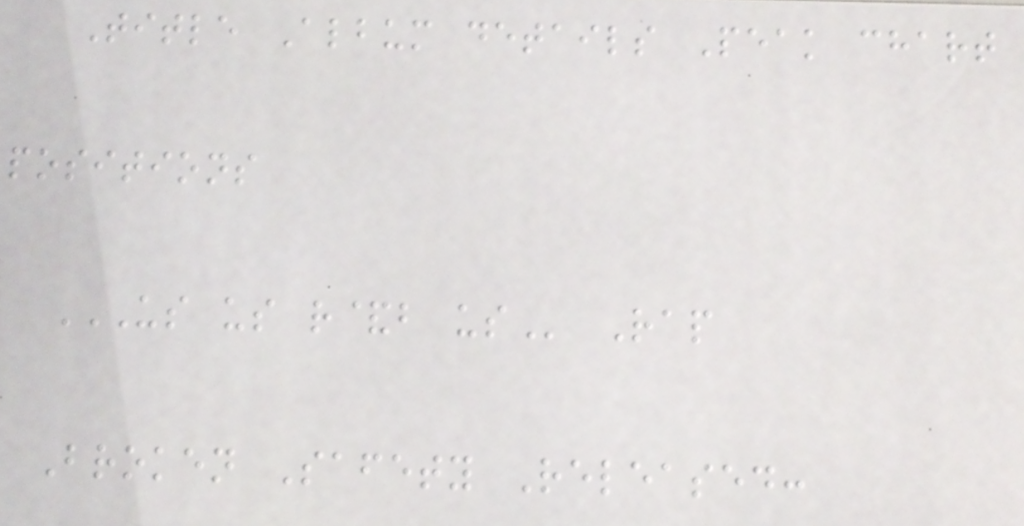Title Album details Peak chart
positions
US US R&B US Rap
Broken Safety Released:
